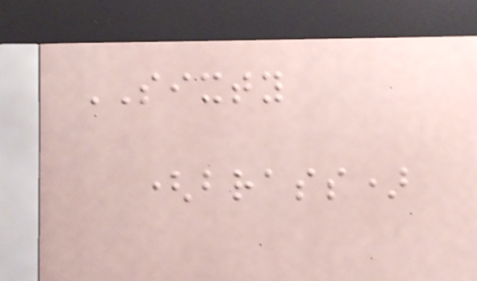SIXTY
(brass)
